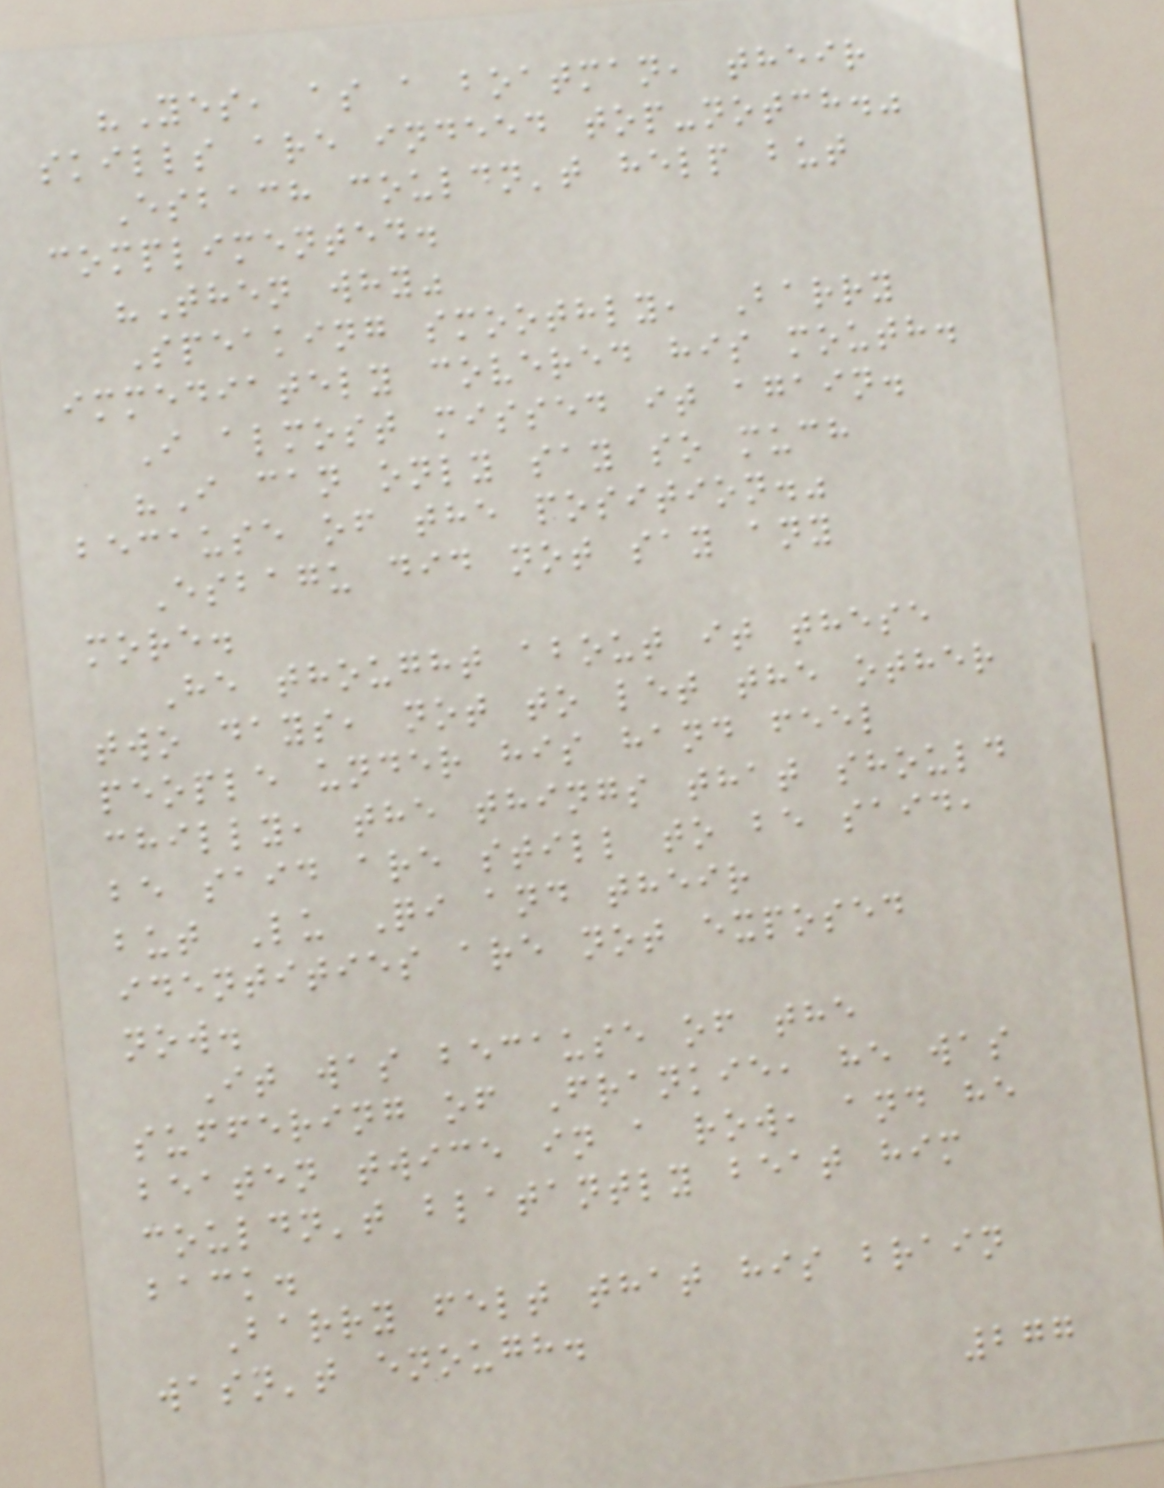"Yes, as a boatman, their
skills are indeed top-notch."
Esbach couldn't help but
complimented.
"Then why"
Speaking smoothly, Barry
immediately covered his mouth.
I almost missed it again.
"I can only say so much
because of the position."
Esbagu did not say any
more.
He thought about it these
two days, not to let the other
people under his hand feel
chilly, the things that should
be said are still to be said,
but Lu Qi and their
identities are not exposed
now.
It was because of the
suffering of Frankie, he was
beaten twice in a row, and he
couldn't blatantly beat him
back.
Barry felt that his brain
wasn't enough.
277
